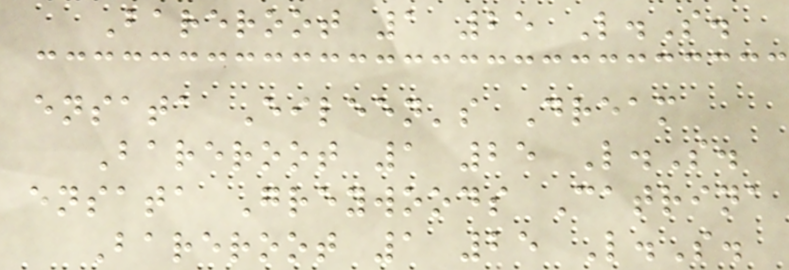Bareroot 1 25 L.S.
ensata Eileen's Dream
Bareroot 1 25 L.S.
ensata Greywoods Catrina
Bareroot 1 25 L.S.
